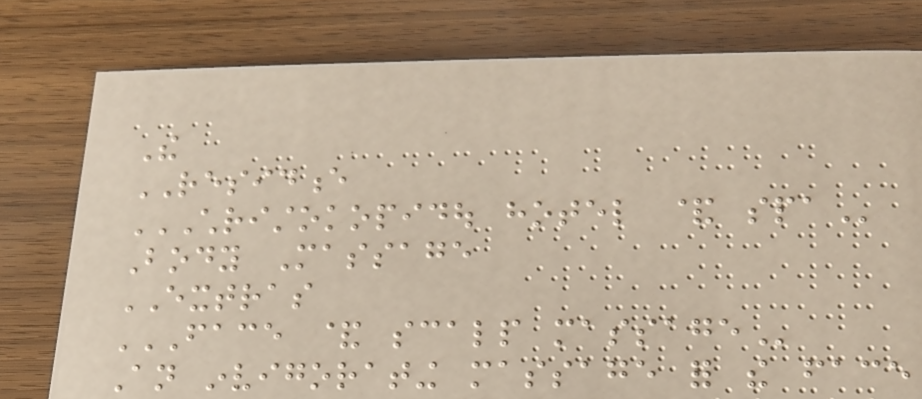The
RESIDENCE
CHRISTOKOPIDOU HOTEL & SPA
Body Massage
EXTRAS
FACE & SCALP MASSAGE
An invigorating massage for the face
